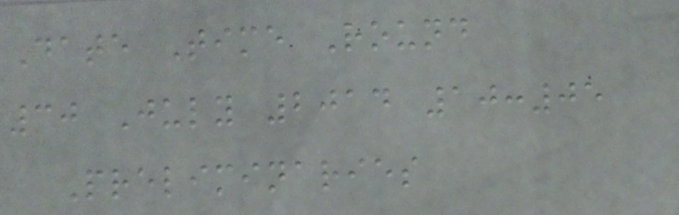Date Time Round
30 July 2014 10:05
Preliminaries
